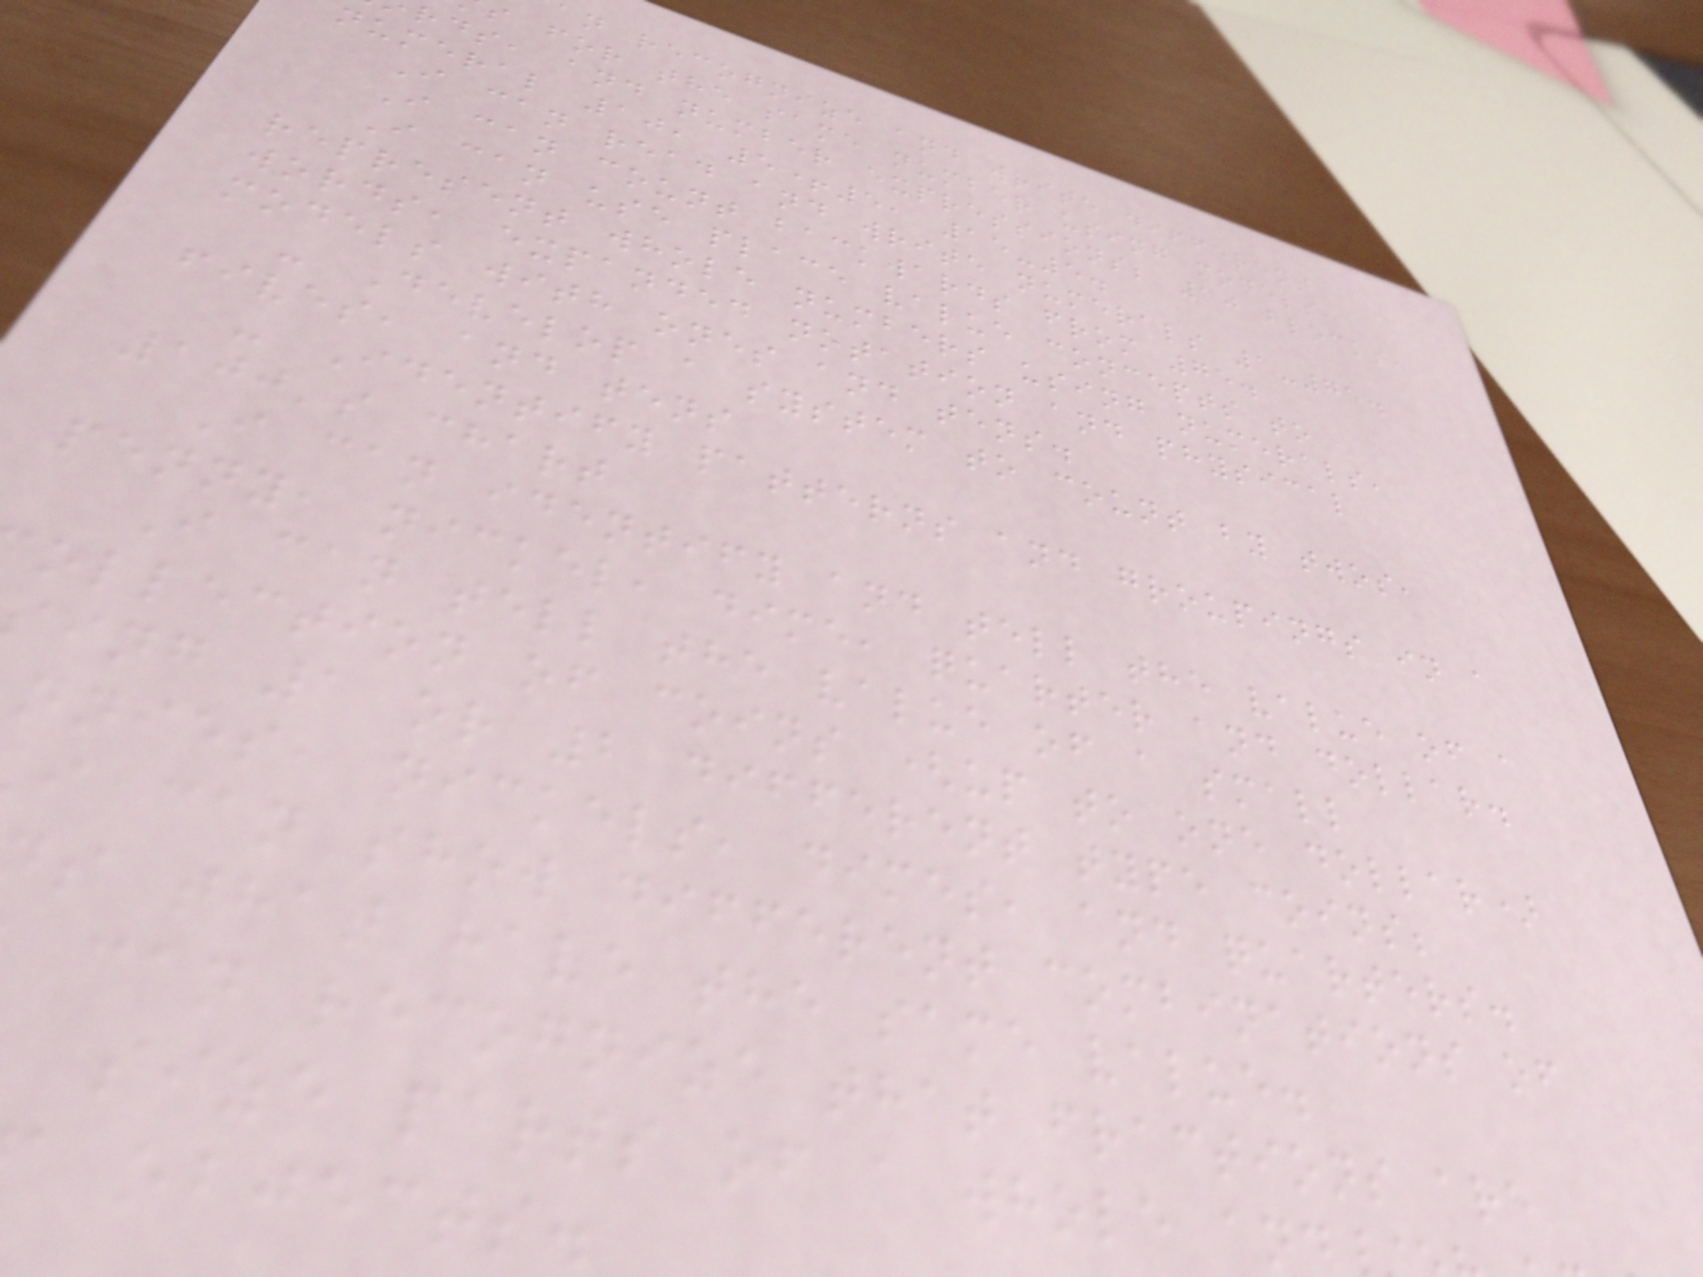an recognize and write different
s for the same number using models,
rds, and number expressions; 10 blocks,
numeral 10, 5+5, 15-5.
I can read and write numerals 1-75.
I can count backwards from 75.
I can use place value concepts to
represent whole numbers using numerals,
words, expanded notation and physical
models with ones and tens.
- Develop a system to count by twos,
fives, and tens
- Identify patterns and groupings in a
100's chart
I can identify and tell the value of a
penny, nickel, dime, quarter and dollar.
I can tell the value of a small
ollection of coins (up to one dollar)
ing 1 or 2 different type coins;
nnies, nickels, dimes, and quarters.
i can show different combinations of
s that have the same value.
can recognize that fractions are
size parts of a whole and
objects.
